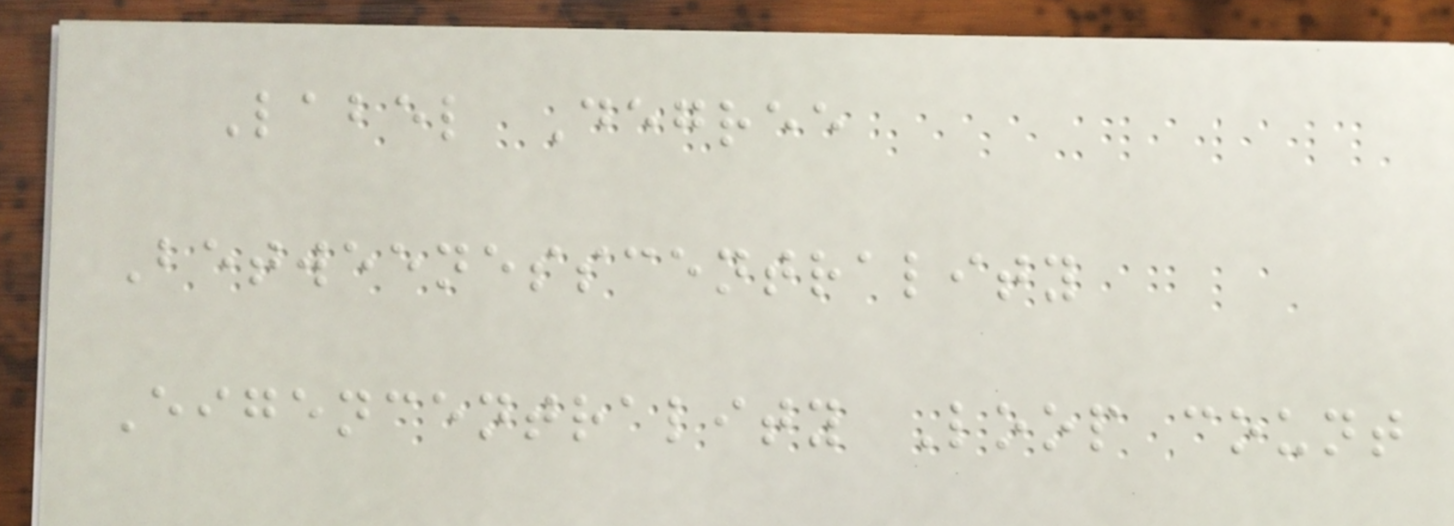Label Degree
Betweenesscentrality
Eigencentrality Loop count
